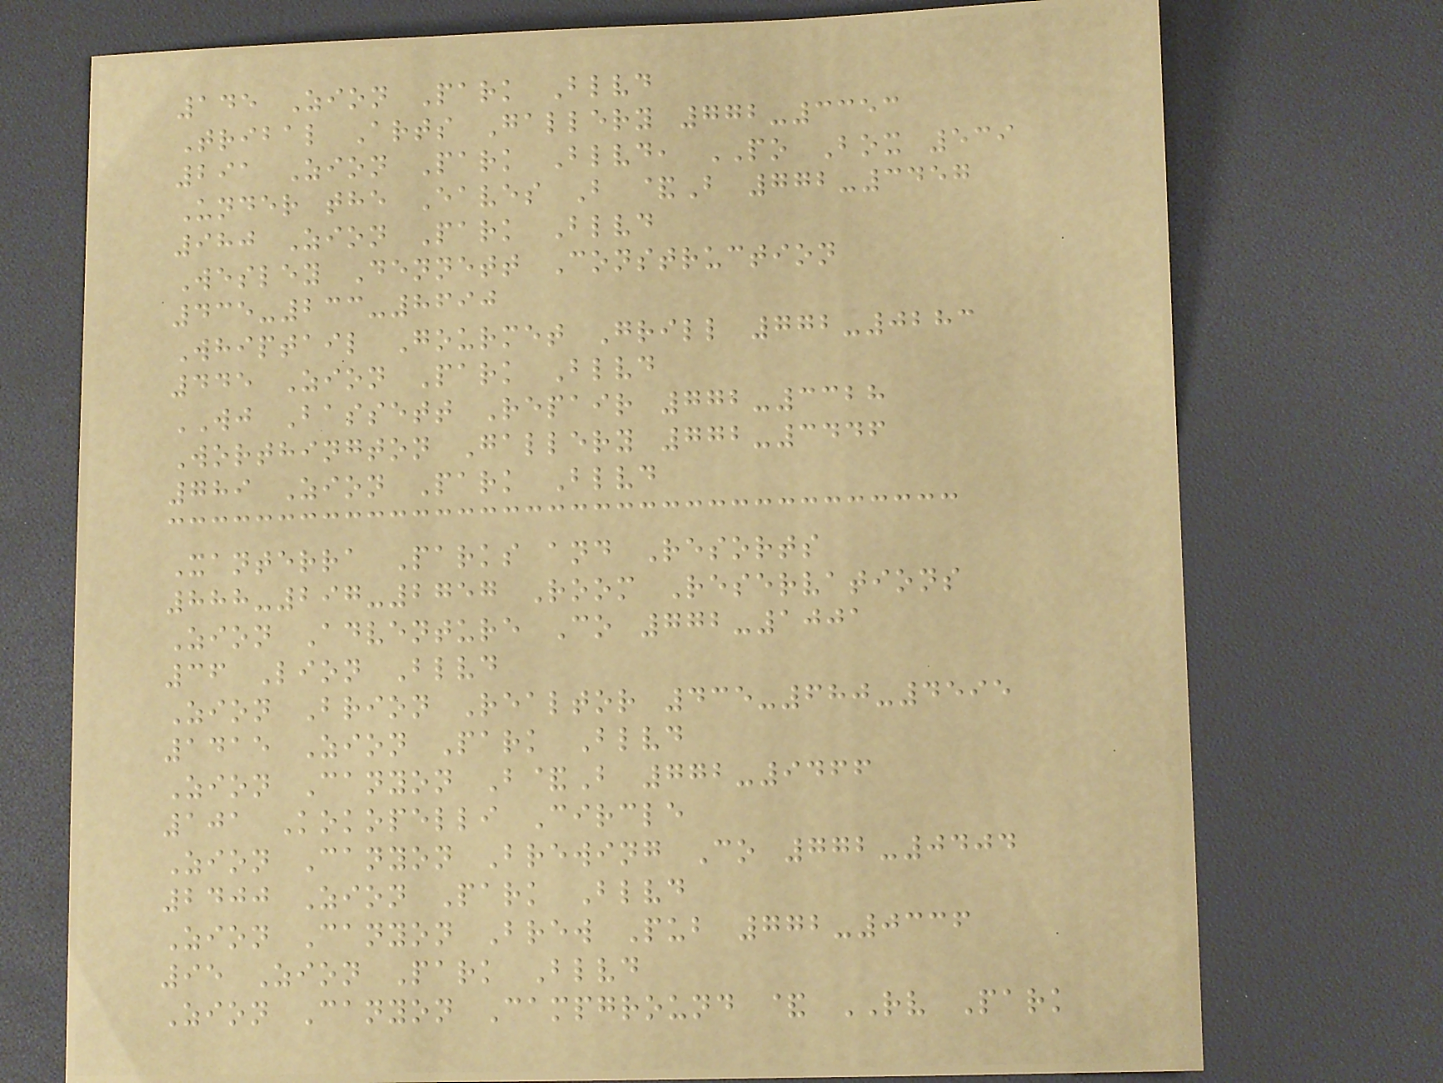145 Zion Park Blvd
Tribal Arts Gallery 772-3353
291 Zion Park Blvd, PO Box 539
Under the Eaves B &B 772-3457
980 Zion Park Blvd
Wesley Dennett Construction
435-233-8690
Whiptail Gourmet Grill 772-0283
445 Zion Park Blvd
WJ Bassett Repair 772-3328
Worthington Gallery 772-3446
789 Zion Park Blvd
Xanterra Parks and Resorts
888-297-2757 Room Reservations
Zion Adventure Co 772-1001
36 Lion Blvd
Zion Brion Realtor 435-680-4595
1415 Zion Park Blvd
Zion Canyon B&B 772-9466
101 Kokopelli Circle
Zion Canyon Brewing Co 772-0404
2400 Zion Park Blvd
Zion Canyon Brew Pub 772-0336
95 Zion Park Blvd
Zion Canyon Campground & RV Park
